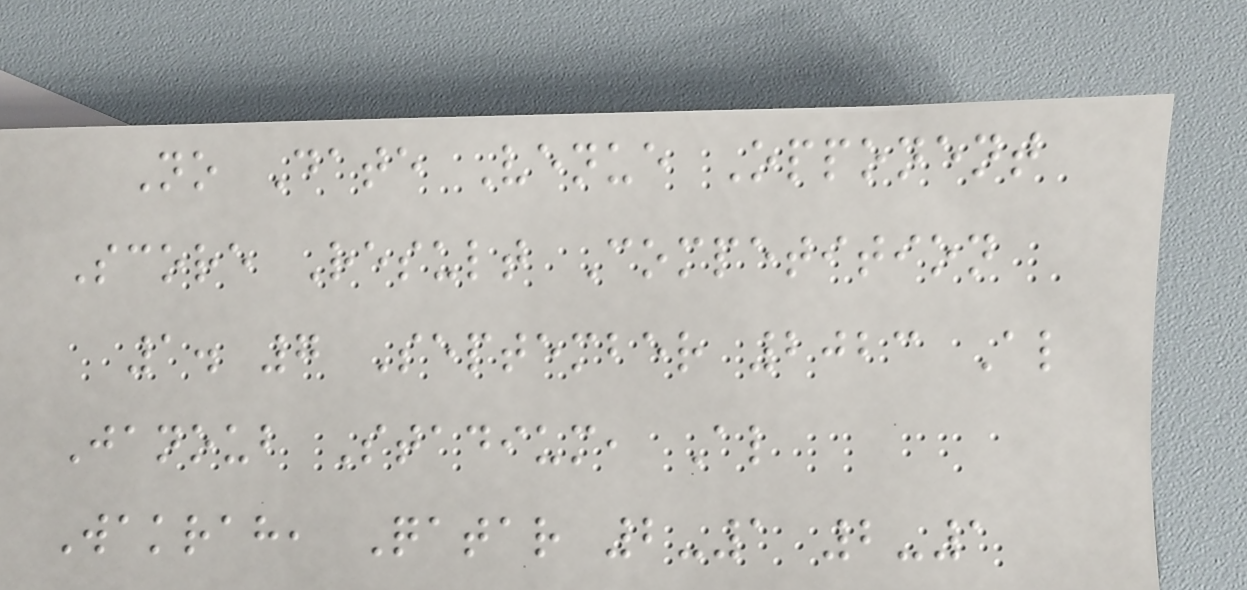No Date Venue Opponent
Score Result Competition
1. 7 September 2023 Al
Janoub Stadium, Al
Wakrah, Qatar 2-1 2-1
